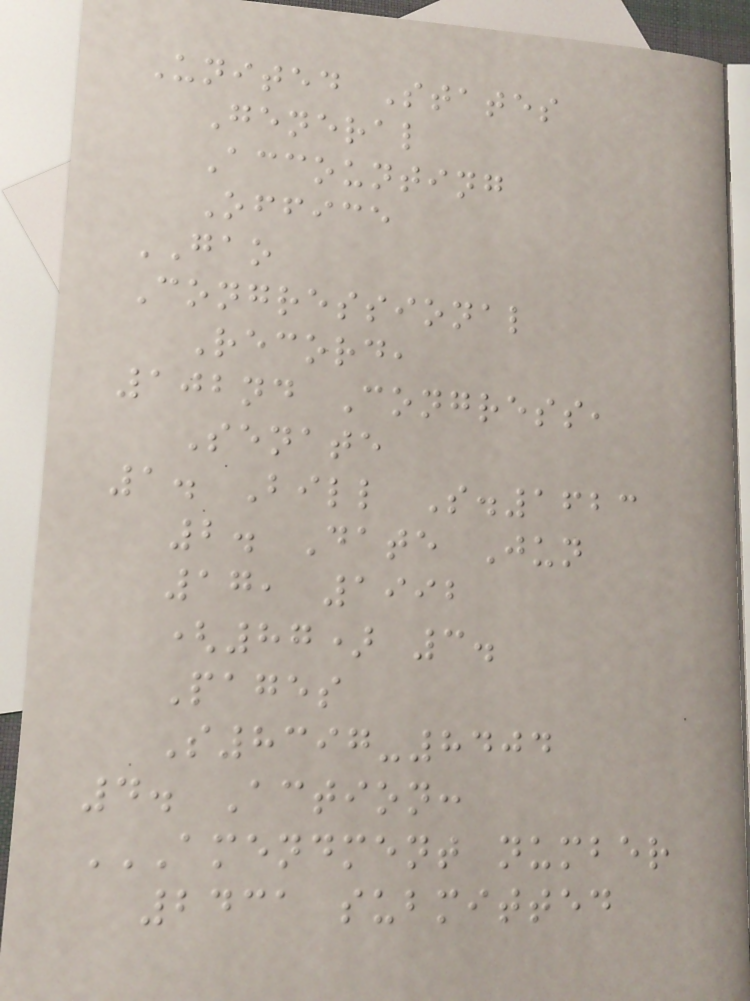United States
General
Accounting
Office
GAO
Congressional
Record,
102nd Congress,
Senate
1. Bill S.1623
2. Date Jun
17, 1992
(87) 3.
Pages
S8397-8404
4. Action:
AMENDMENT NUMBER
2431 SUBMITTED
